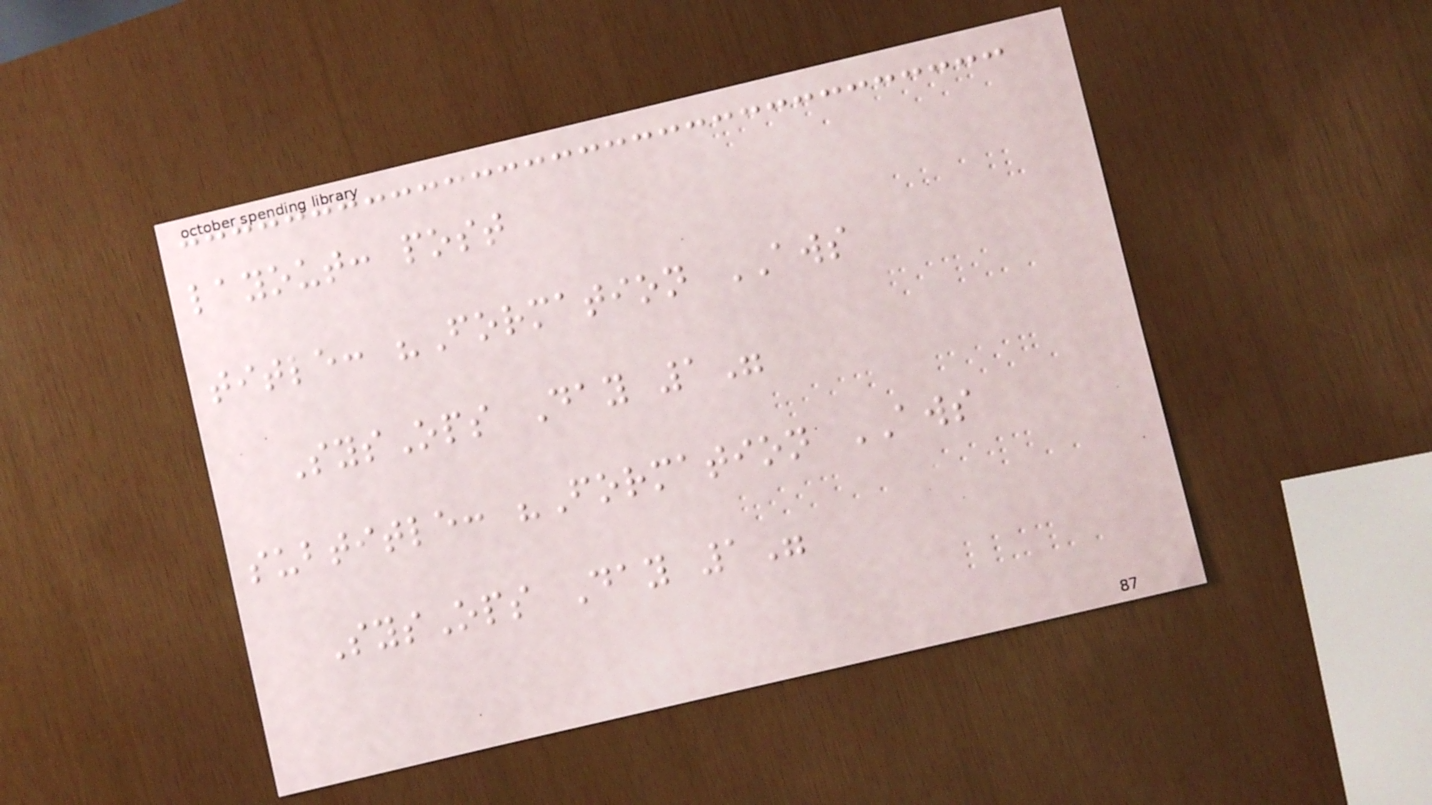layout: post
title: "Formation AWS
SysOps Day 1"
subtitle: "Formation AWS
SysOps Day 1"
